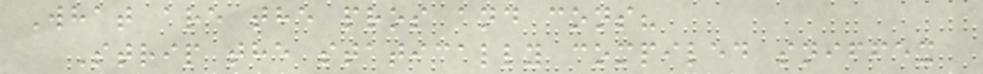What are the pros and cons?
Strip the statically compiled sniffex
